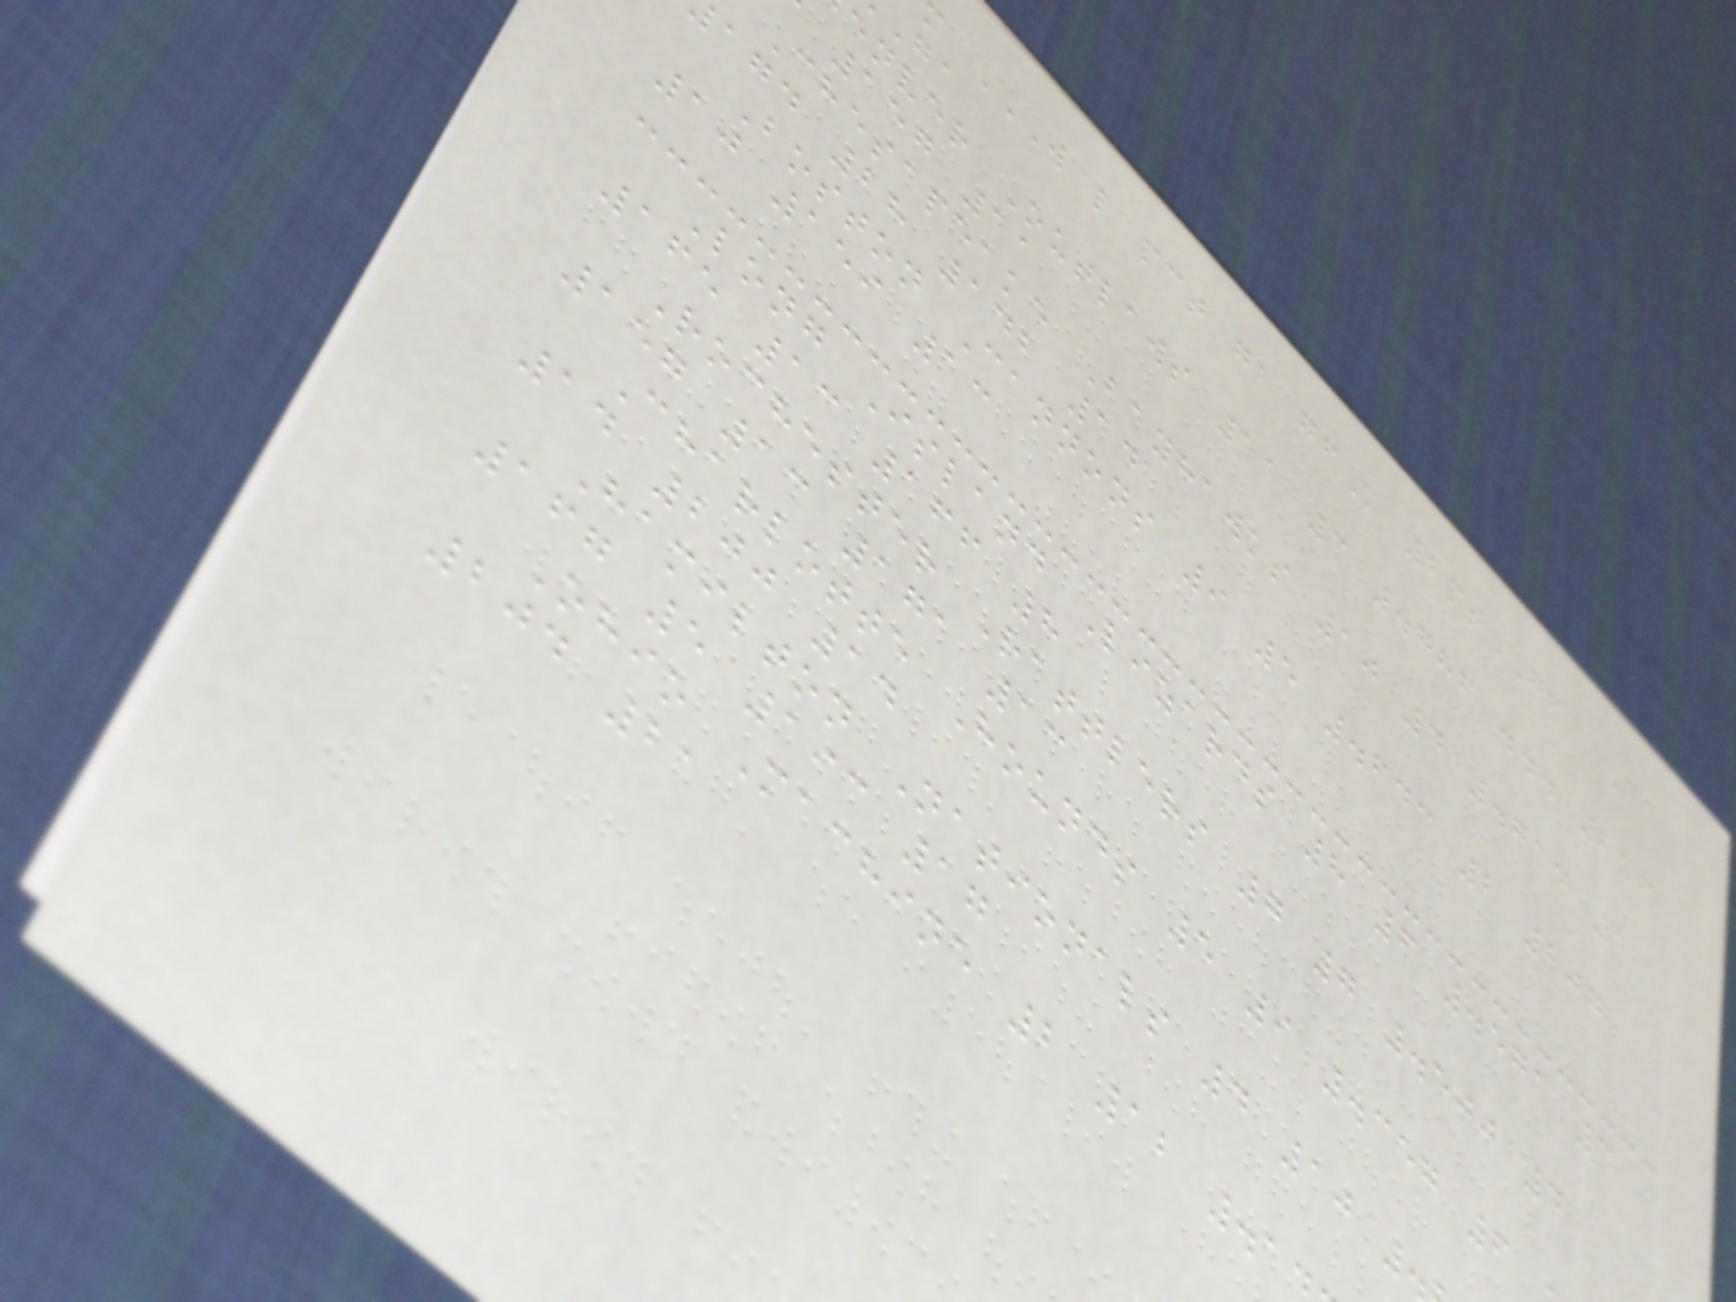m W L PCT GB GF 2ptGF GA
enver Outlaws 11 3 .786 ... 216
157 11
Chesapeake Bayhawks 10 4 .714 1
agd 28 142 14
Boston Cannons 9 5 .643 2 207
10 159 13
Long Island Lizards 8 6 .571 3
165 13 166 8
Rochester Rattlers 7 7 .500 4
157 13 171 13
Charlotte Hounds 5 9 .357 6
14 200 14
Hamilton Nationals 4 10
167 5 193 17
Ohio Machine 2 12 .1
204 21
